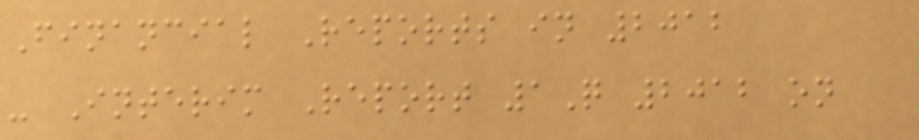Financial Reports in 2012
- Interim Report 1Q 2012 on
